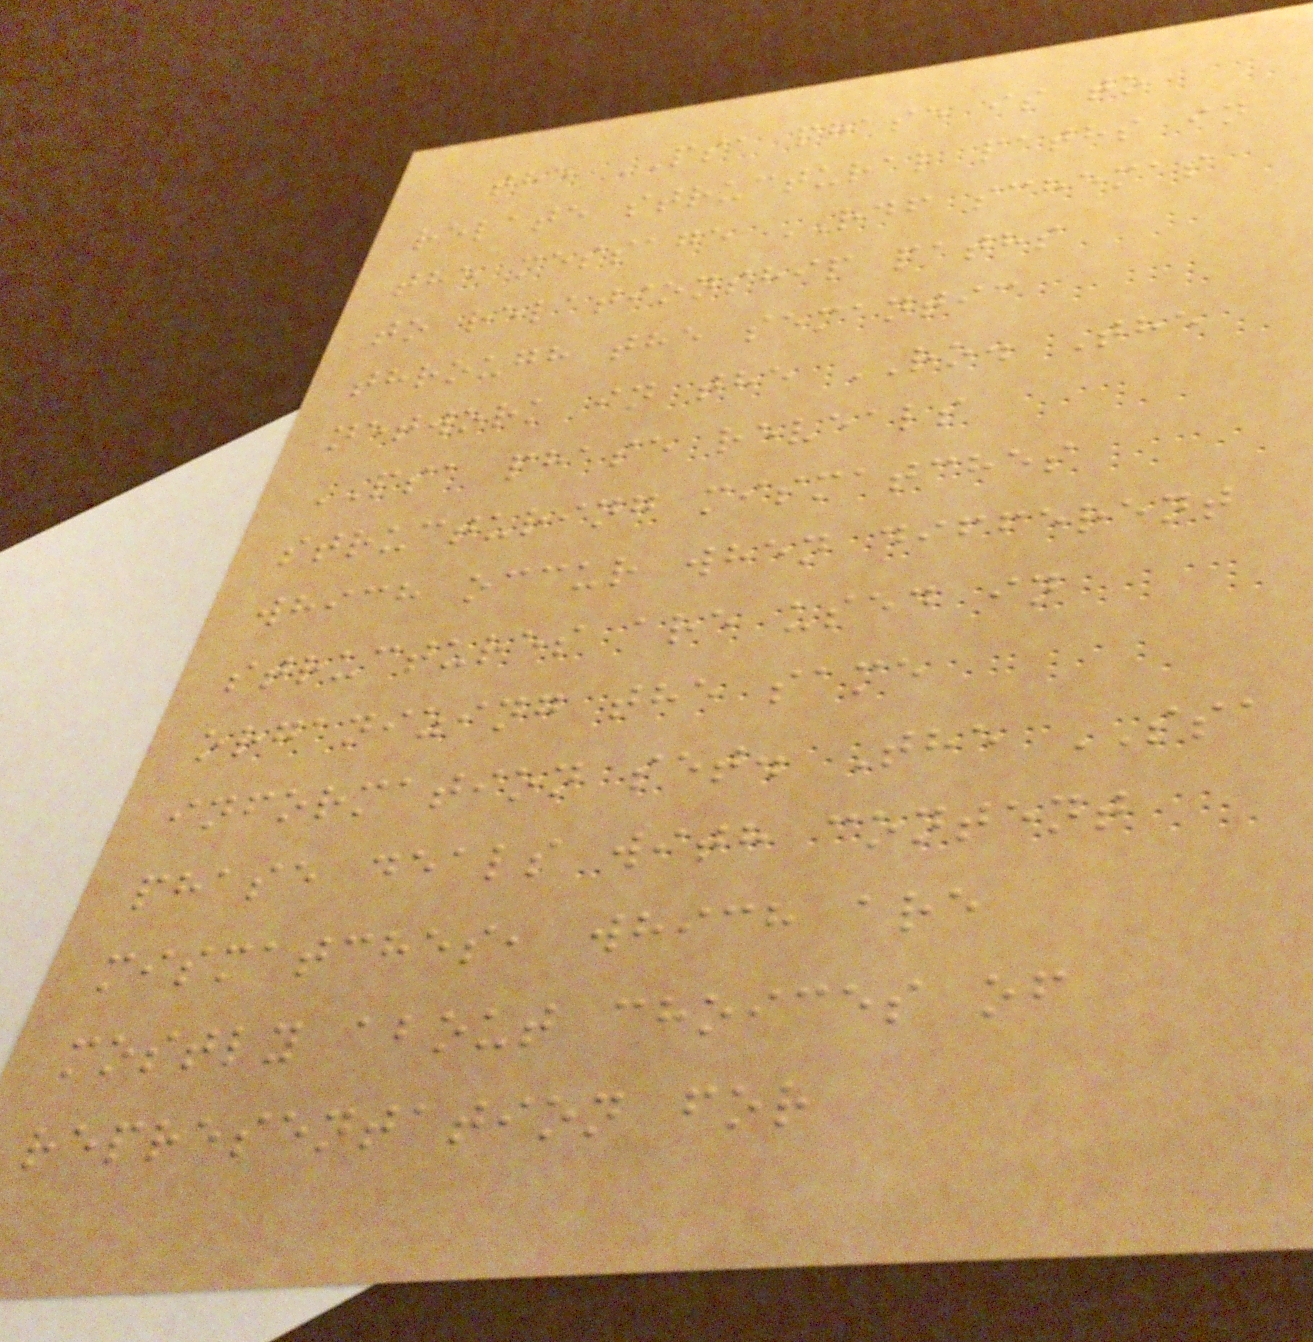the PSA phase is to
relate structural paths in
the message RDF schemas
to relationship paths
through the semantic
network in the RO. The
PSA phase reveals
structuring mismatches
which occur when different
structures are used in
organizing the same
information set. The SSA
phase deals with content
mismatches, which are
mostly about choices of
representation for
